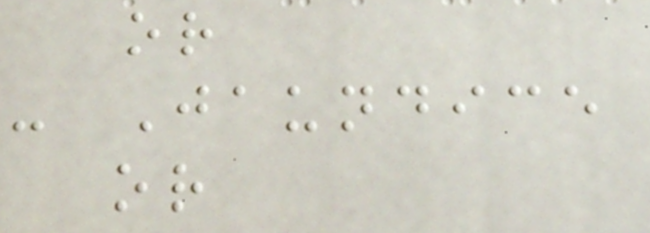or
- Jaundice
or
